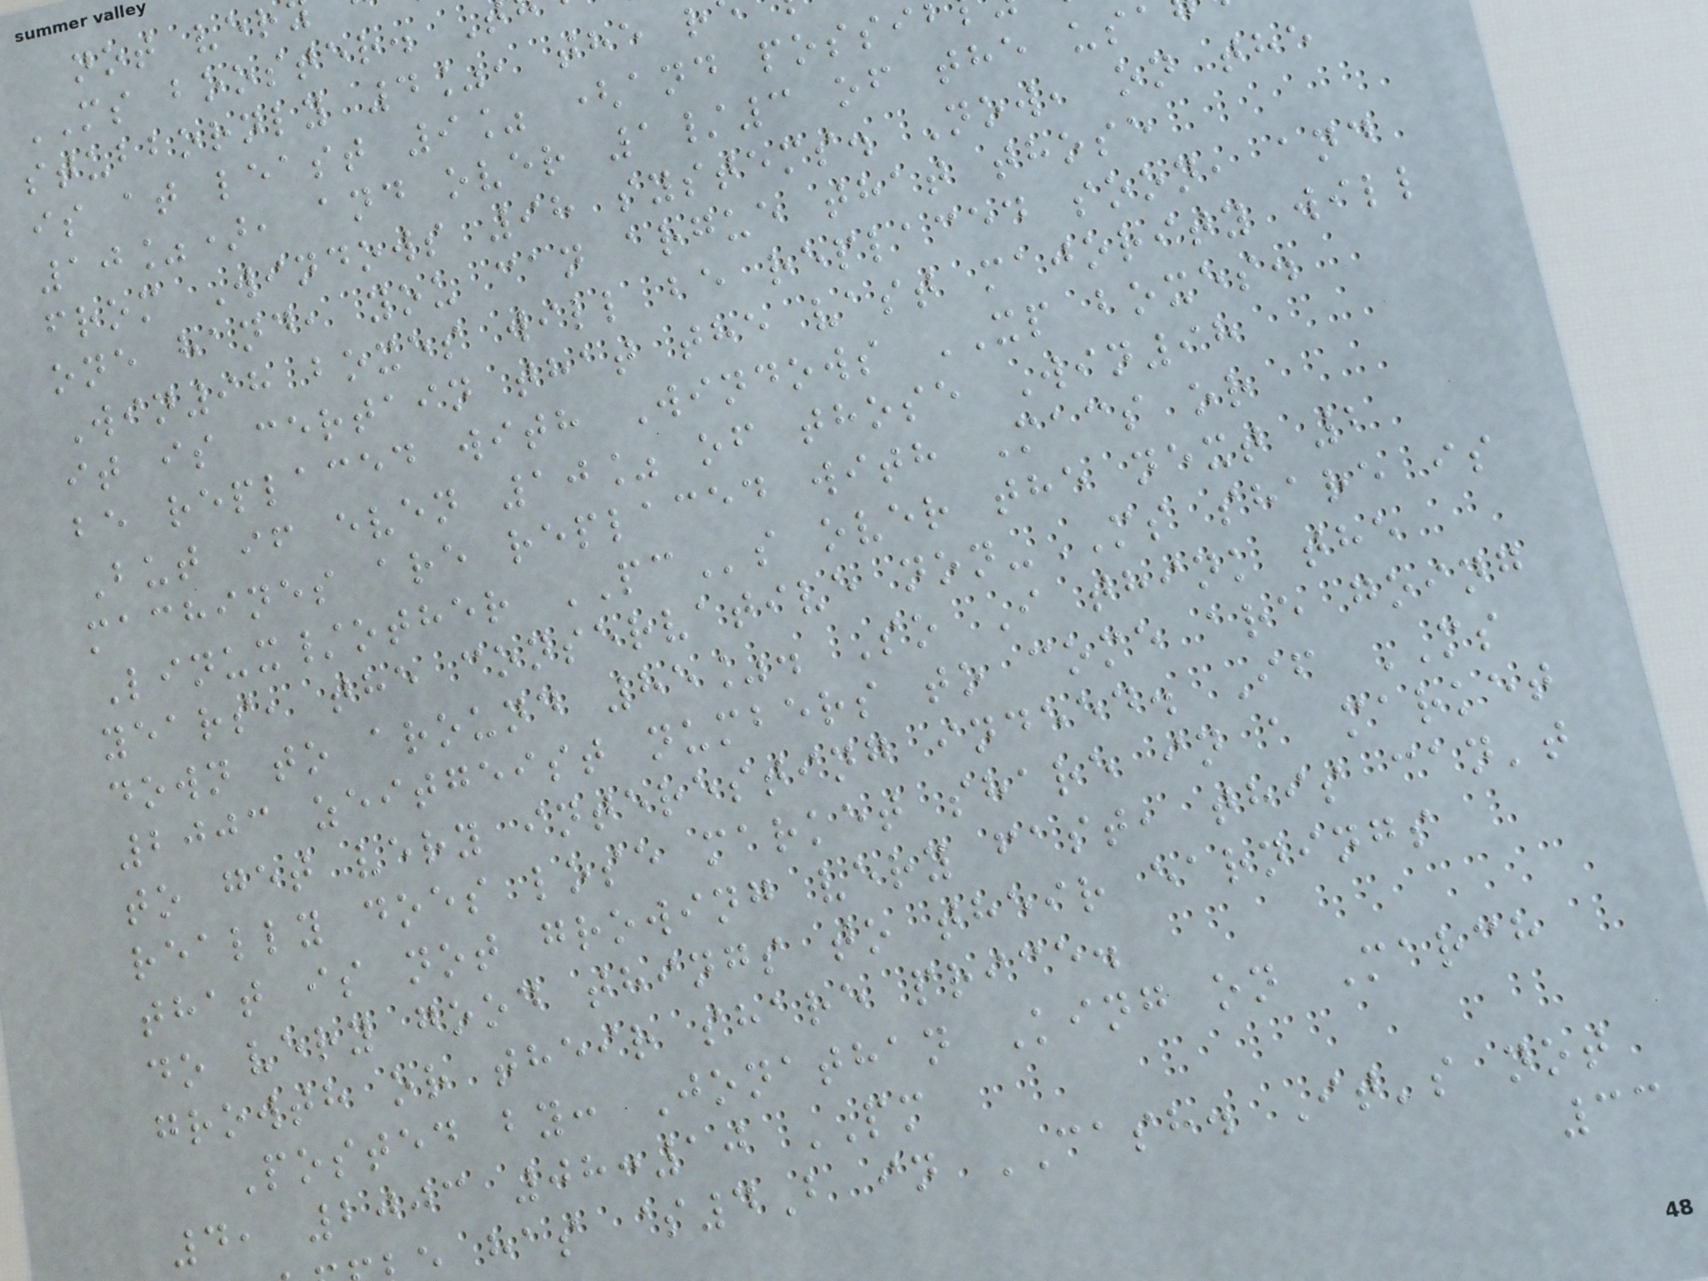MS booster.
stubbornly 4%, the r
is at least 9% (and possi
10%), and over 1/3 of the usa
from Windows 98 systems. Now, on the
one hand, you can argue that those
Win98 boxes will be replaced soon, and
it is certain that the vast majority will
be replaced with Windows XP boxes.
But if even 10% of those Win98
machines are replaced with Macs or
Linux/other PCs over the next 2
years, the conservative non-MS share is
down to around 85%. So I think the
2003 zeitgeist numbers to come are going
to get very interesting indeed. If MS
really does lose market share in a market
that is not growing very fast, this can't
do very good things to their earnings
growth or their share price.
Posted by: Jonathan King on March
4, 2003 08:10 PM
has $4B in CASH. It's not
33
